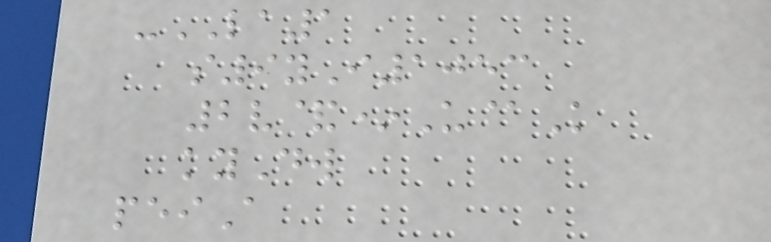-LA1
s9yI1053
2v&*U@K
kyDw
peiA
